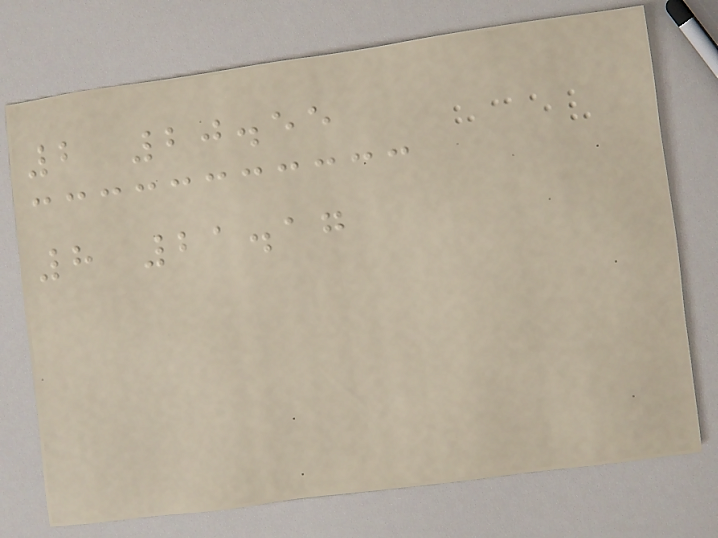2 20.55
8 21.17
